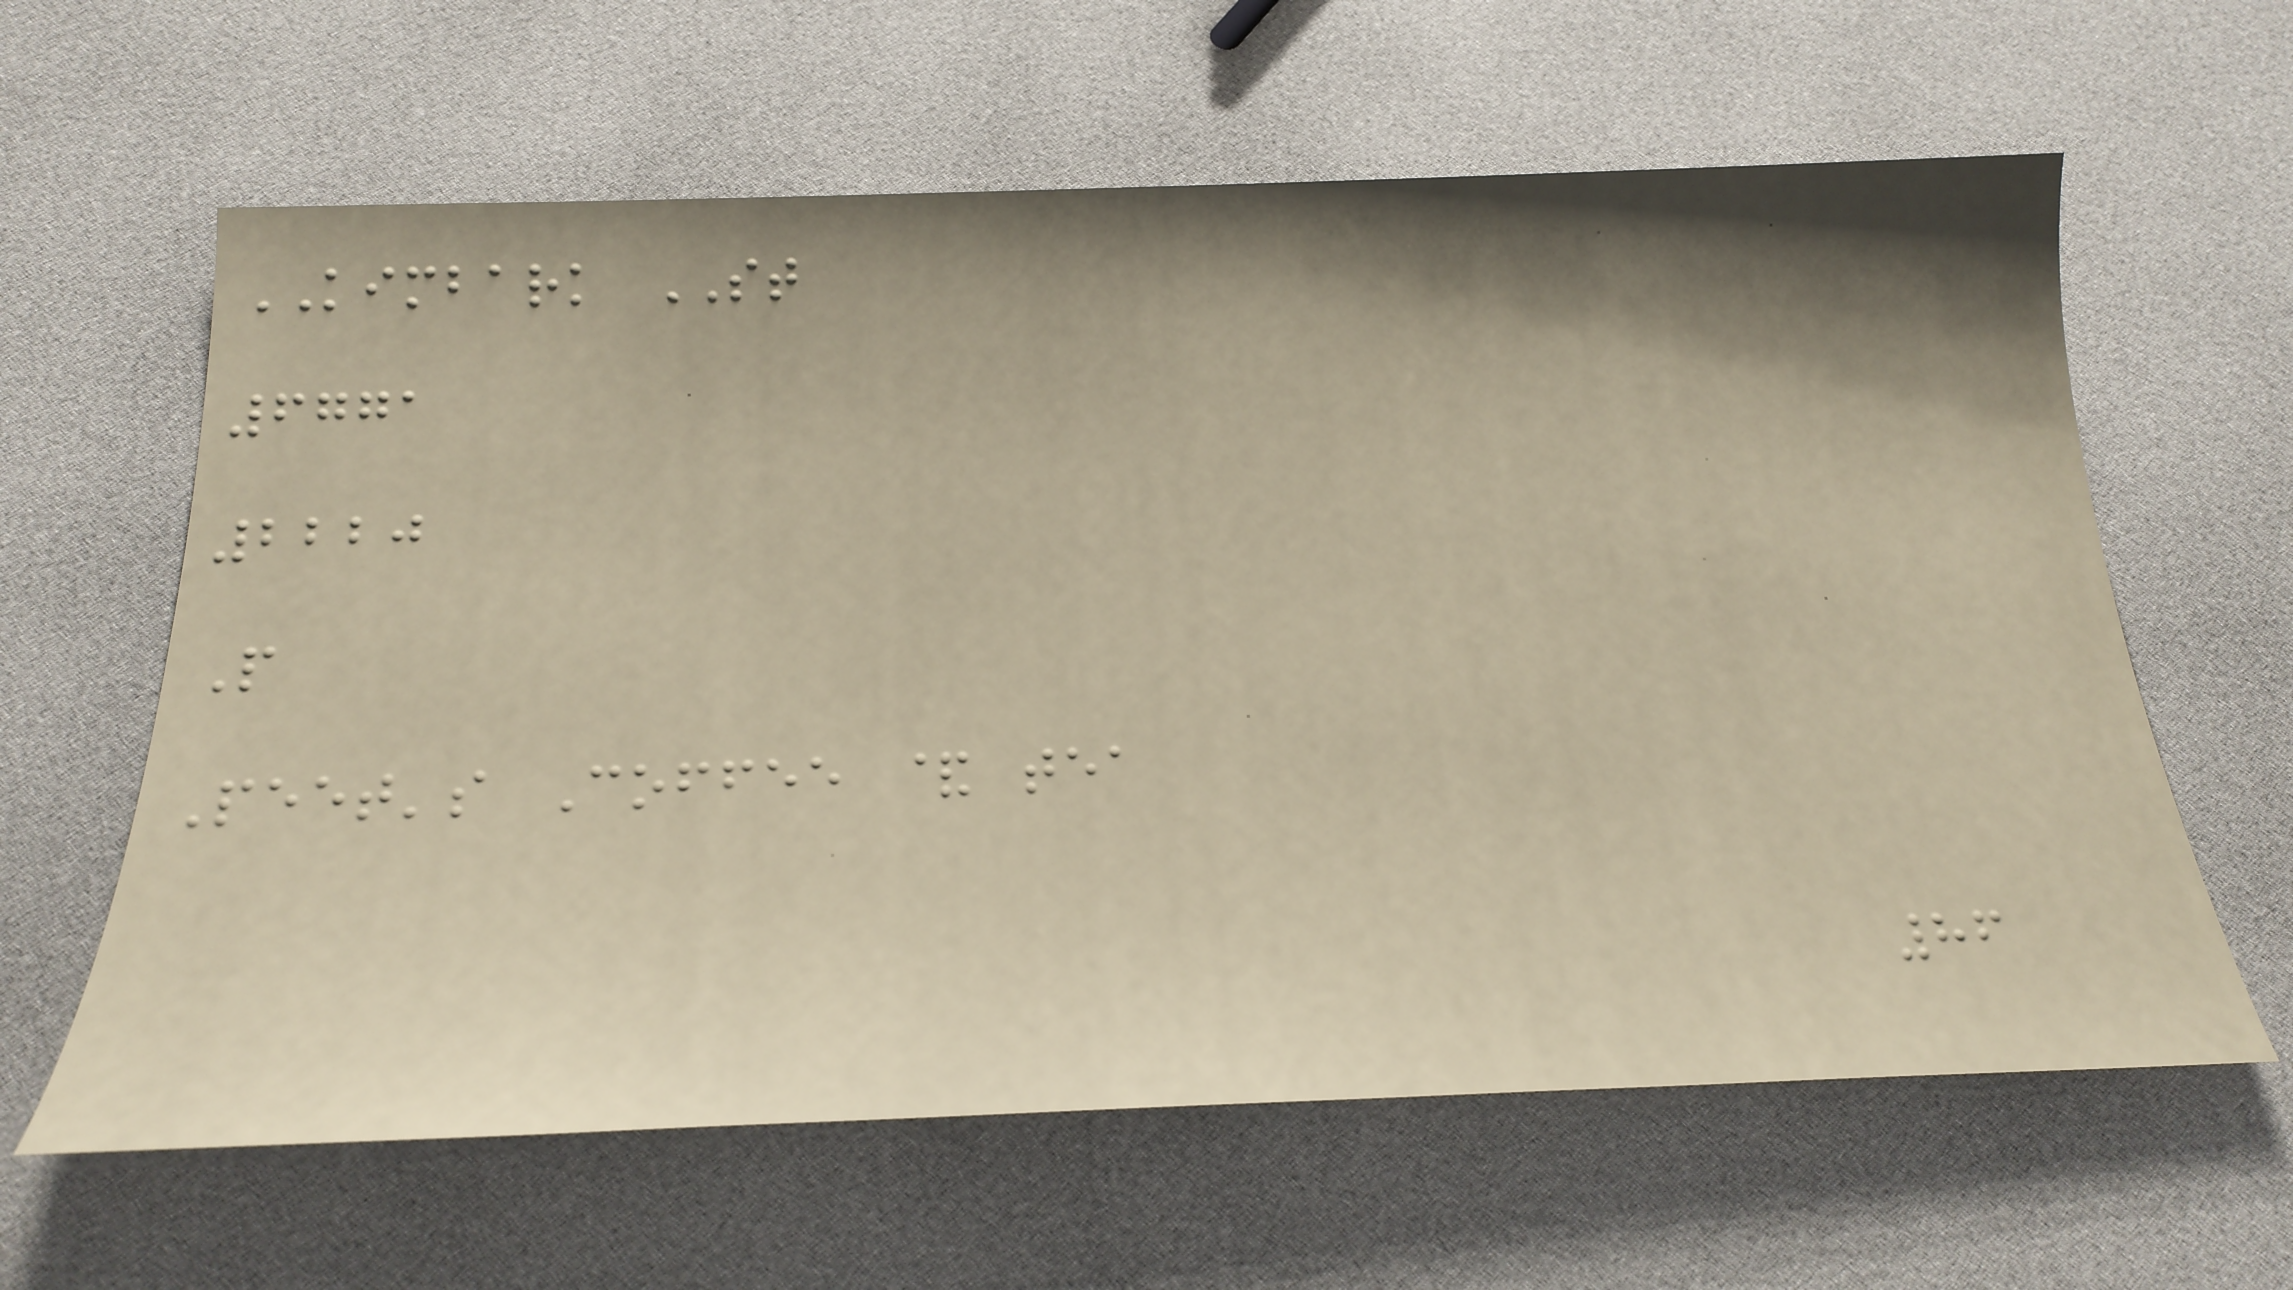KIMBARK ST
6771
2220
P
Peet's Coffee & tea
86
